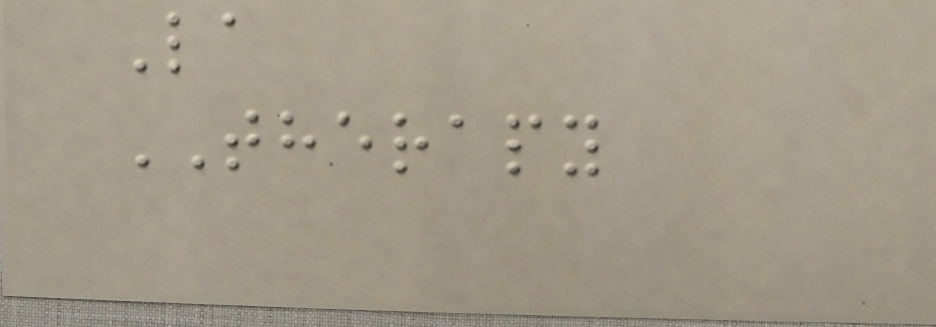La
THERAPY
